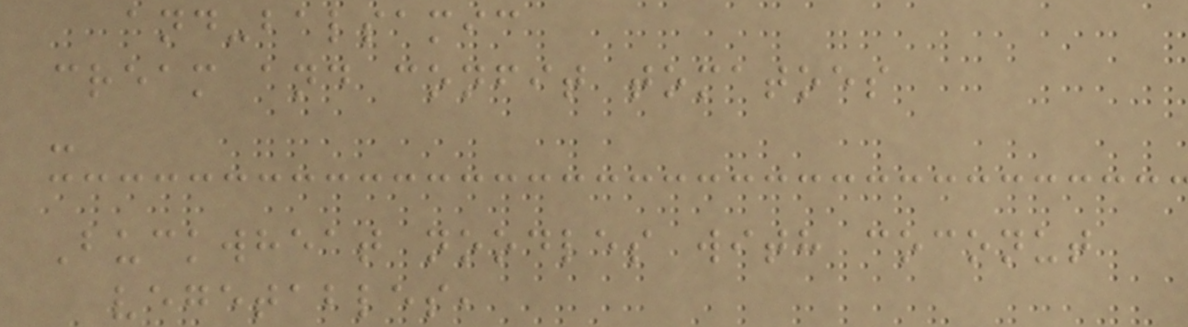and-balsamic
cream and confit tomatoes
-
Buckwheat noodles with coconut
vegetables,
